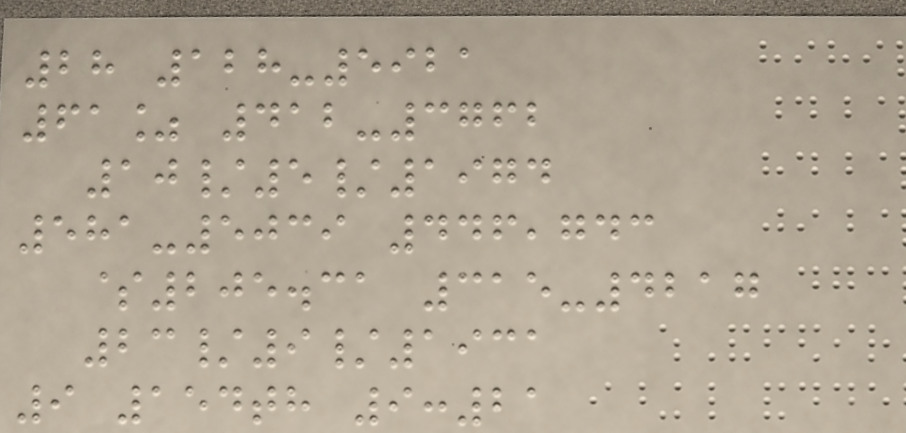28 128-5921
61% 412-3762
10/5/1974
581-5039 446,743
$205.31 315-4217
23/9/1931
9 154th 9:21
